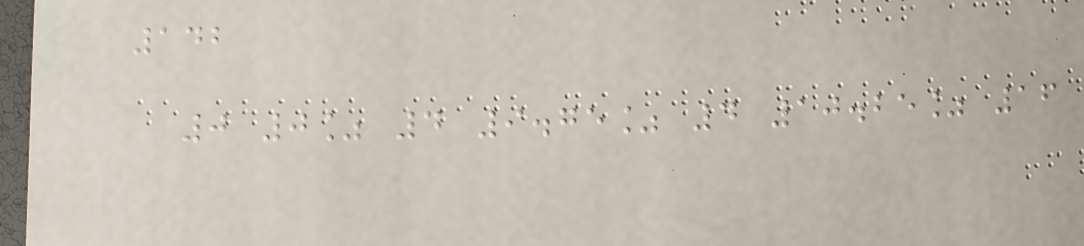142
0 0% 4 9.75% 4 10.25% 16
